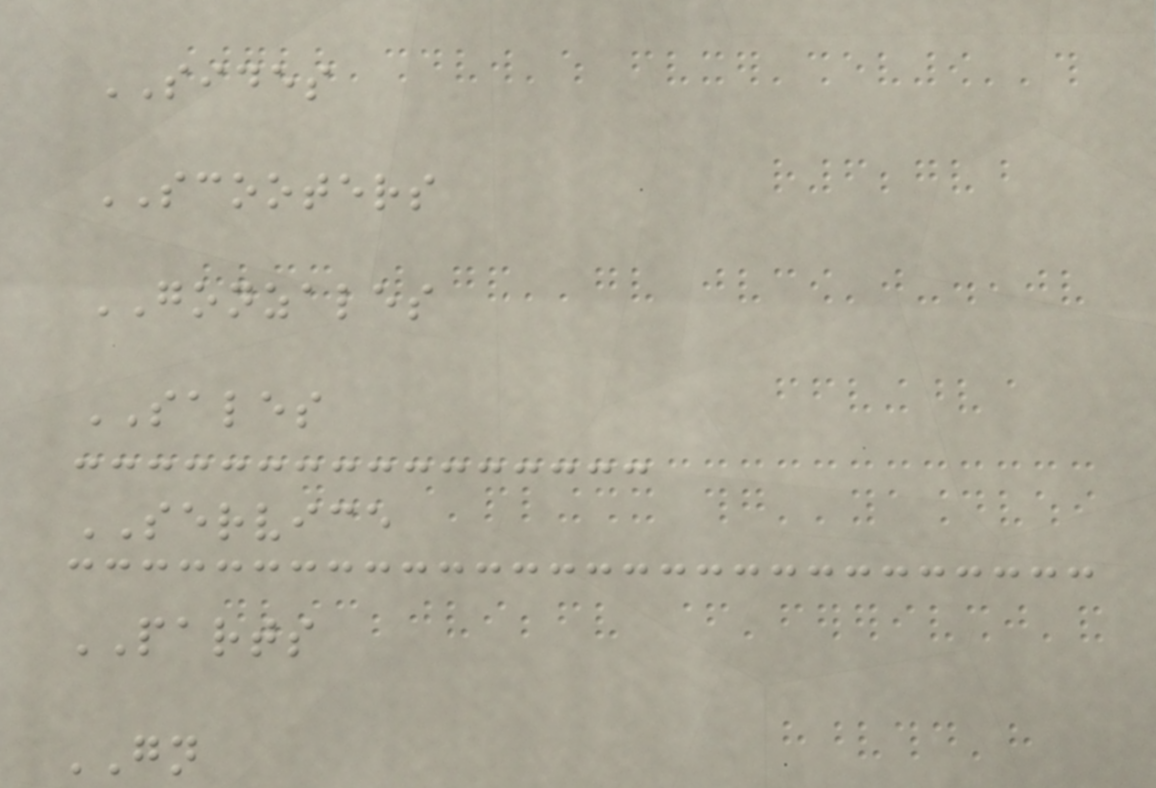SIDES
SCOOTERS
GONZALES
SALES
SERVICE
PARTS
GN
